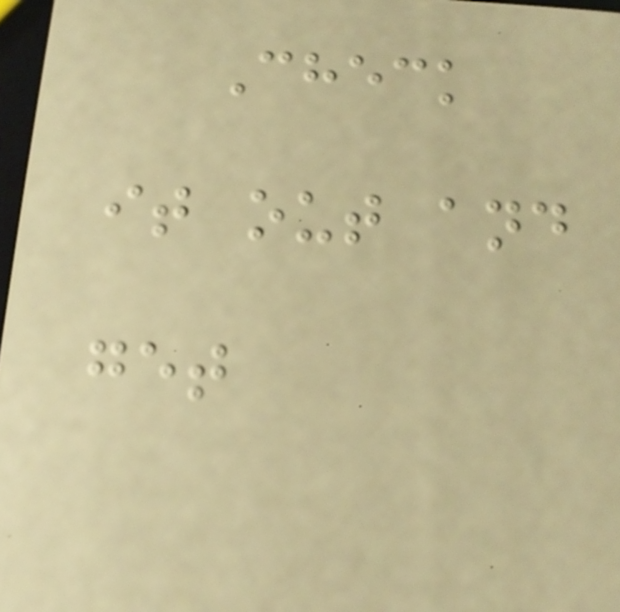Check
it out and
get
